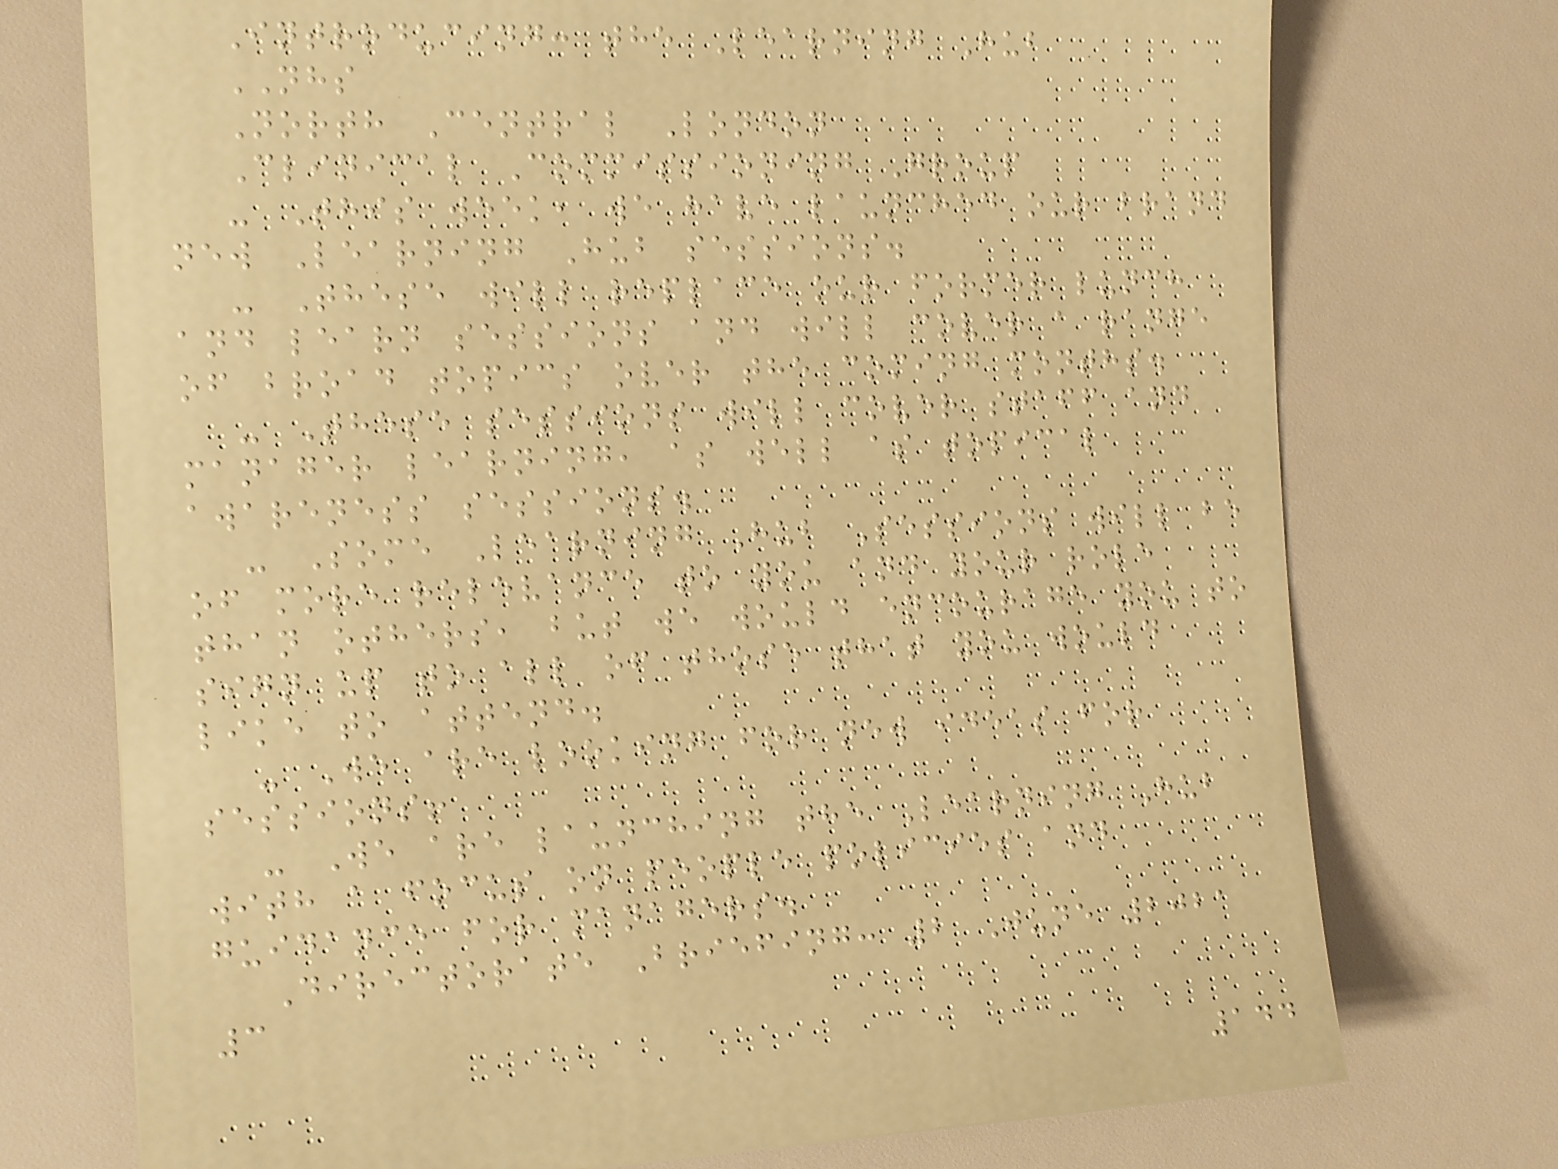Introducing: the Learning Hub
NHS
North Central London
Clinical Commissioning Group
- This week, we have launched our brand
new Learning Hub sessions.
- These will replace our former lunch
and learn sessions and will cover a range
of broad topics over the coming months.
- These sessions will cover staff and
manager learning, as well as topical
awareness sessions.
- Some Learning Hub Sessions will be
of more relevance to you and your role
than others, but we would encourage you to
sign up to all of those that you would
like to attend.
- We are looking for new ideas for
sessions!
- We are launching the Learning Hub
with a focus on people policies and
guidance for managers.
Directorate Briefing: 2 June 2021
3
144
